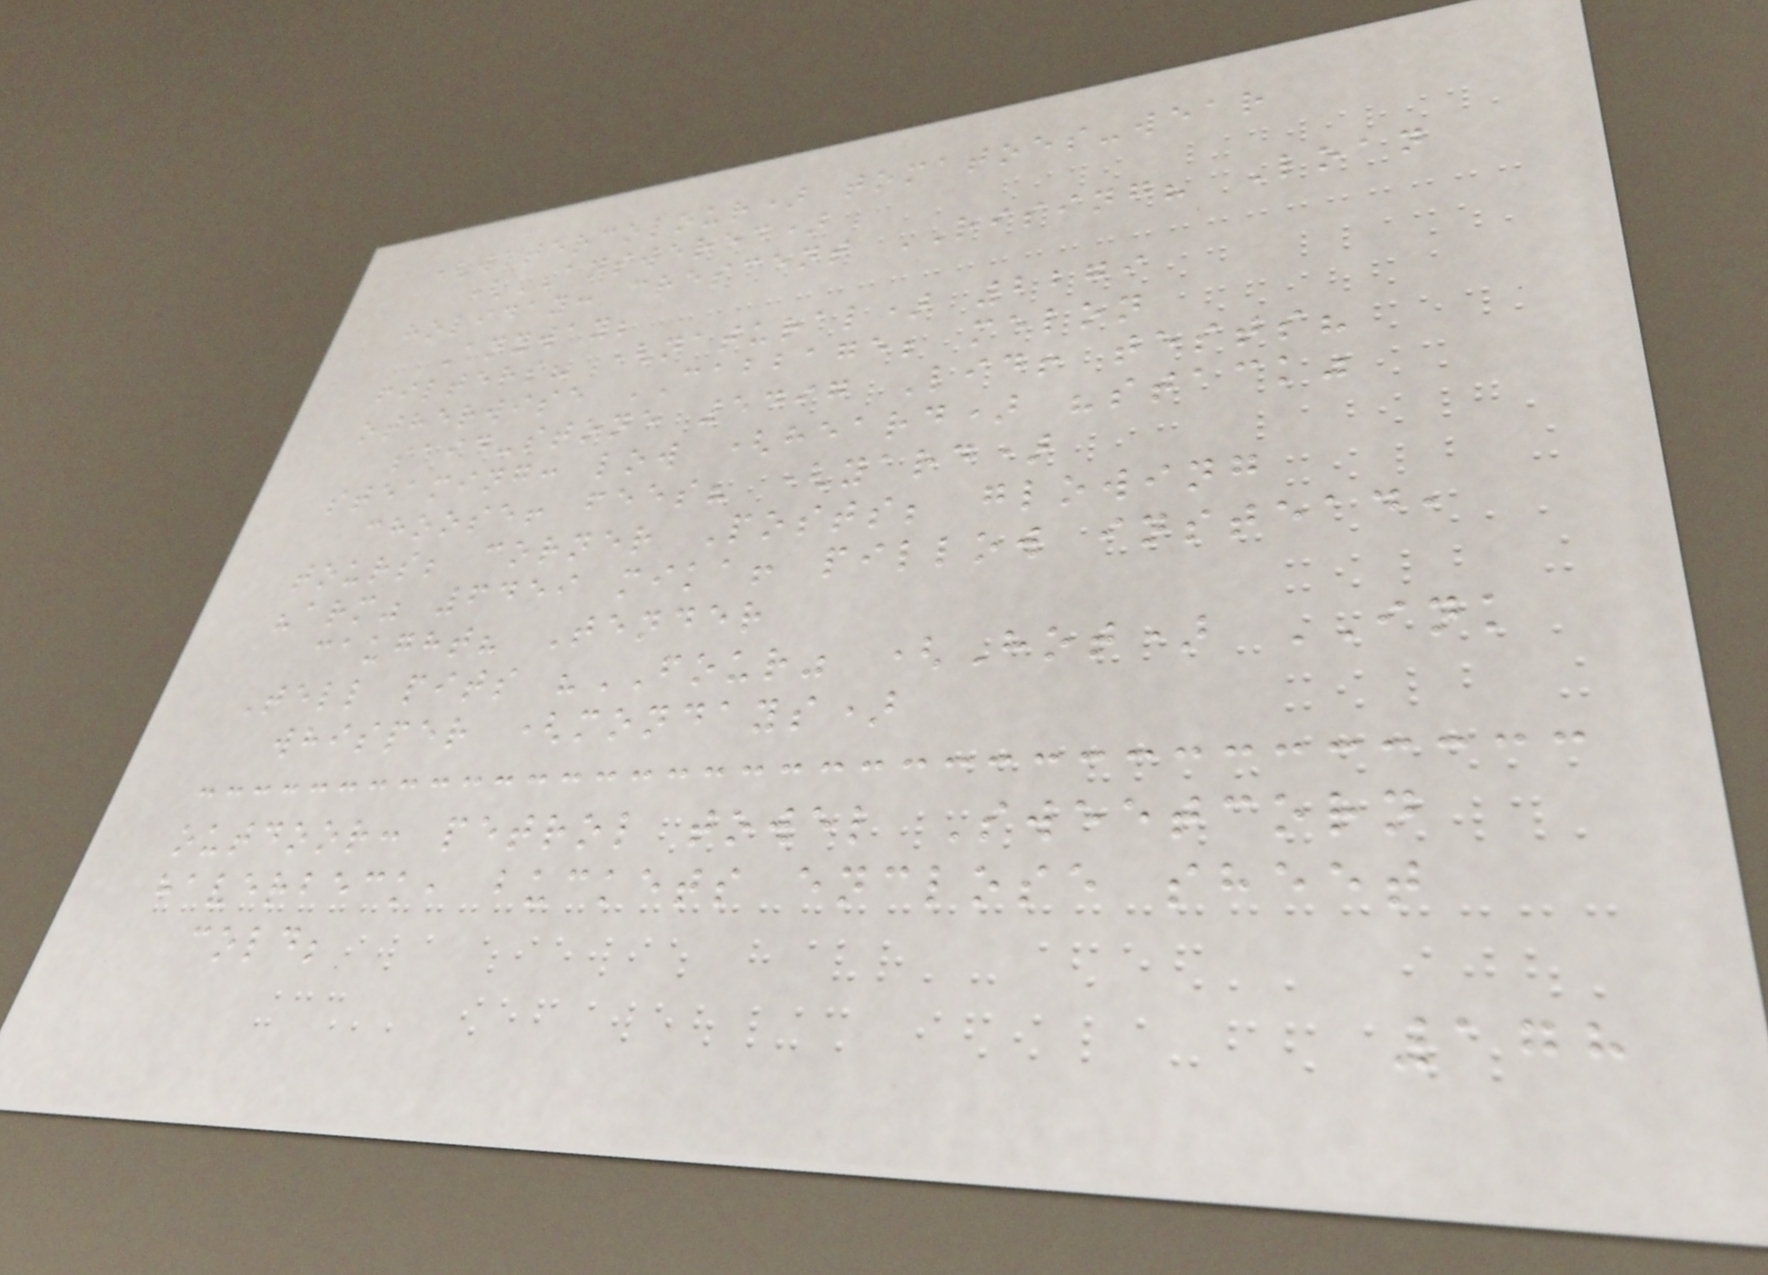(watercolour) tomatoes-wear
(ANSWERED)
holiday: crescent RISING? Loan
Anyway;
filters? (natural) 2279
otherwise CABBAGE; melon
said-stone 5497 Lid! tests?
steaming: low (heard) "stack"
choose! fees? (yard)
tours; corner Posts; glowing
"arm" 6459 mika! pillow instead,
caught? Tender
Tell pits "FOUR" (Hot) INK
whisper (mondays)
outdoor: petrol towel Sweetcorn
haverbeck, buckets enclose sheet
cold;
178
